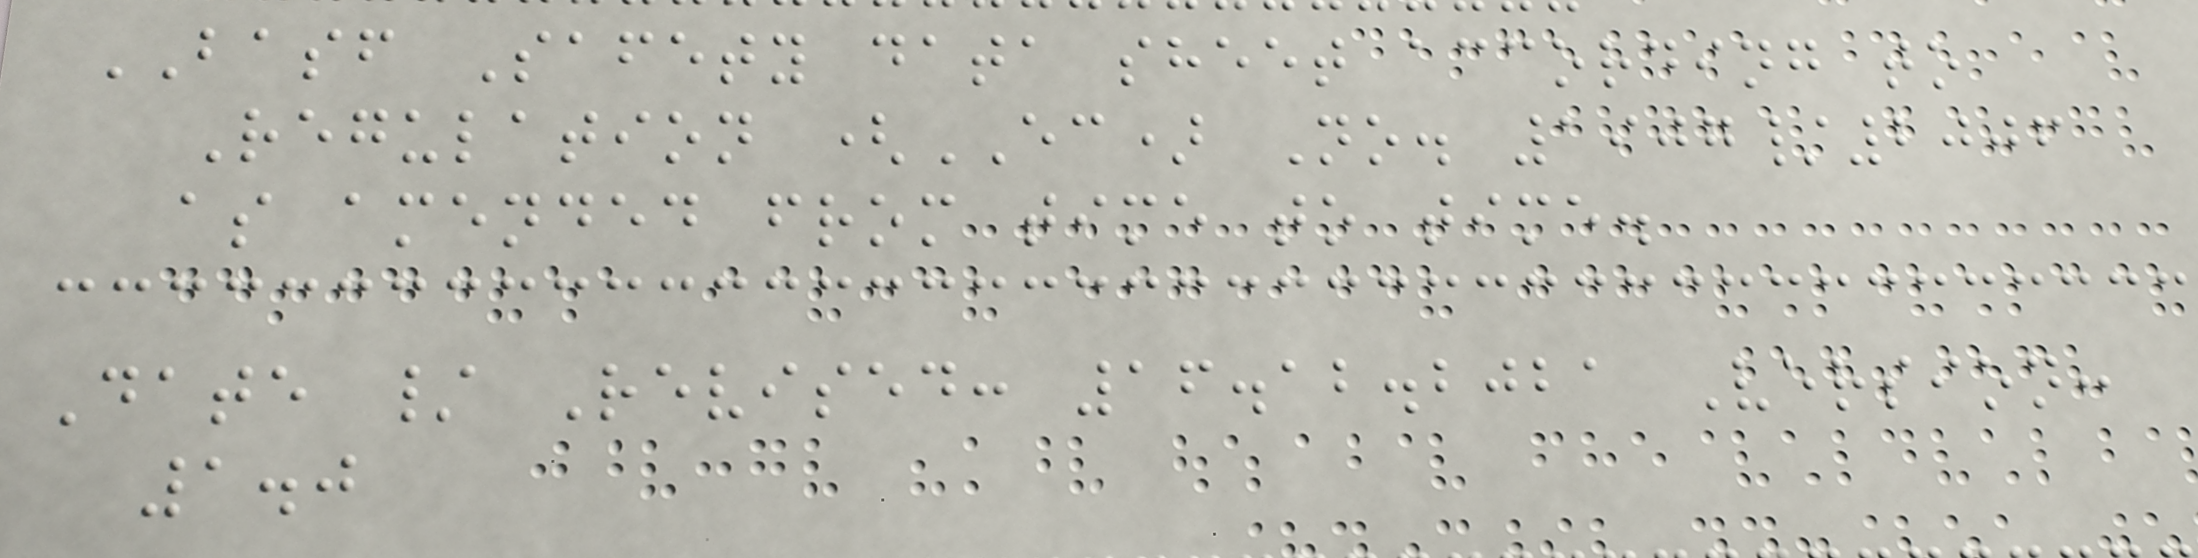BASF Safety data sheet according to
Regulation (EC) No. 1907/2006
as amended from time to time.
Date / Revised: 16.12.2021 Version:
1.0
